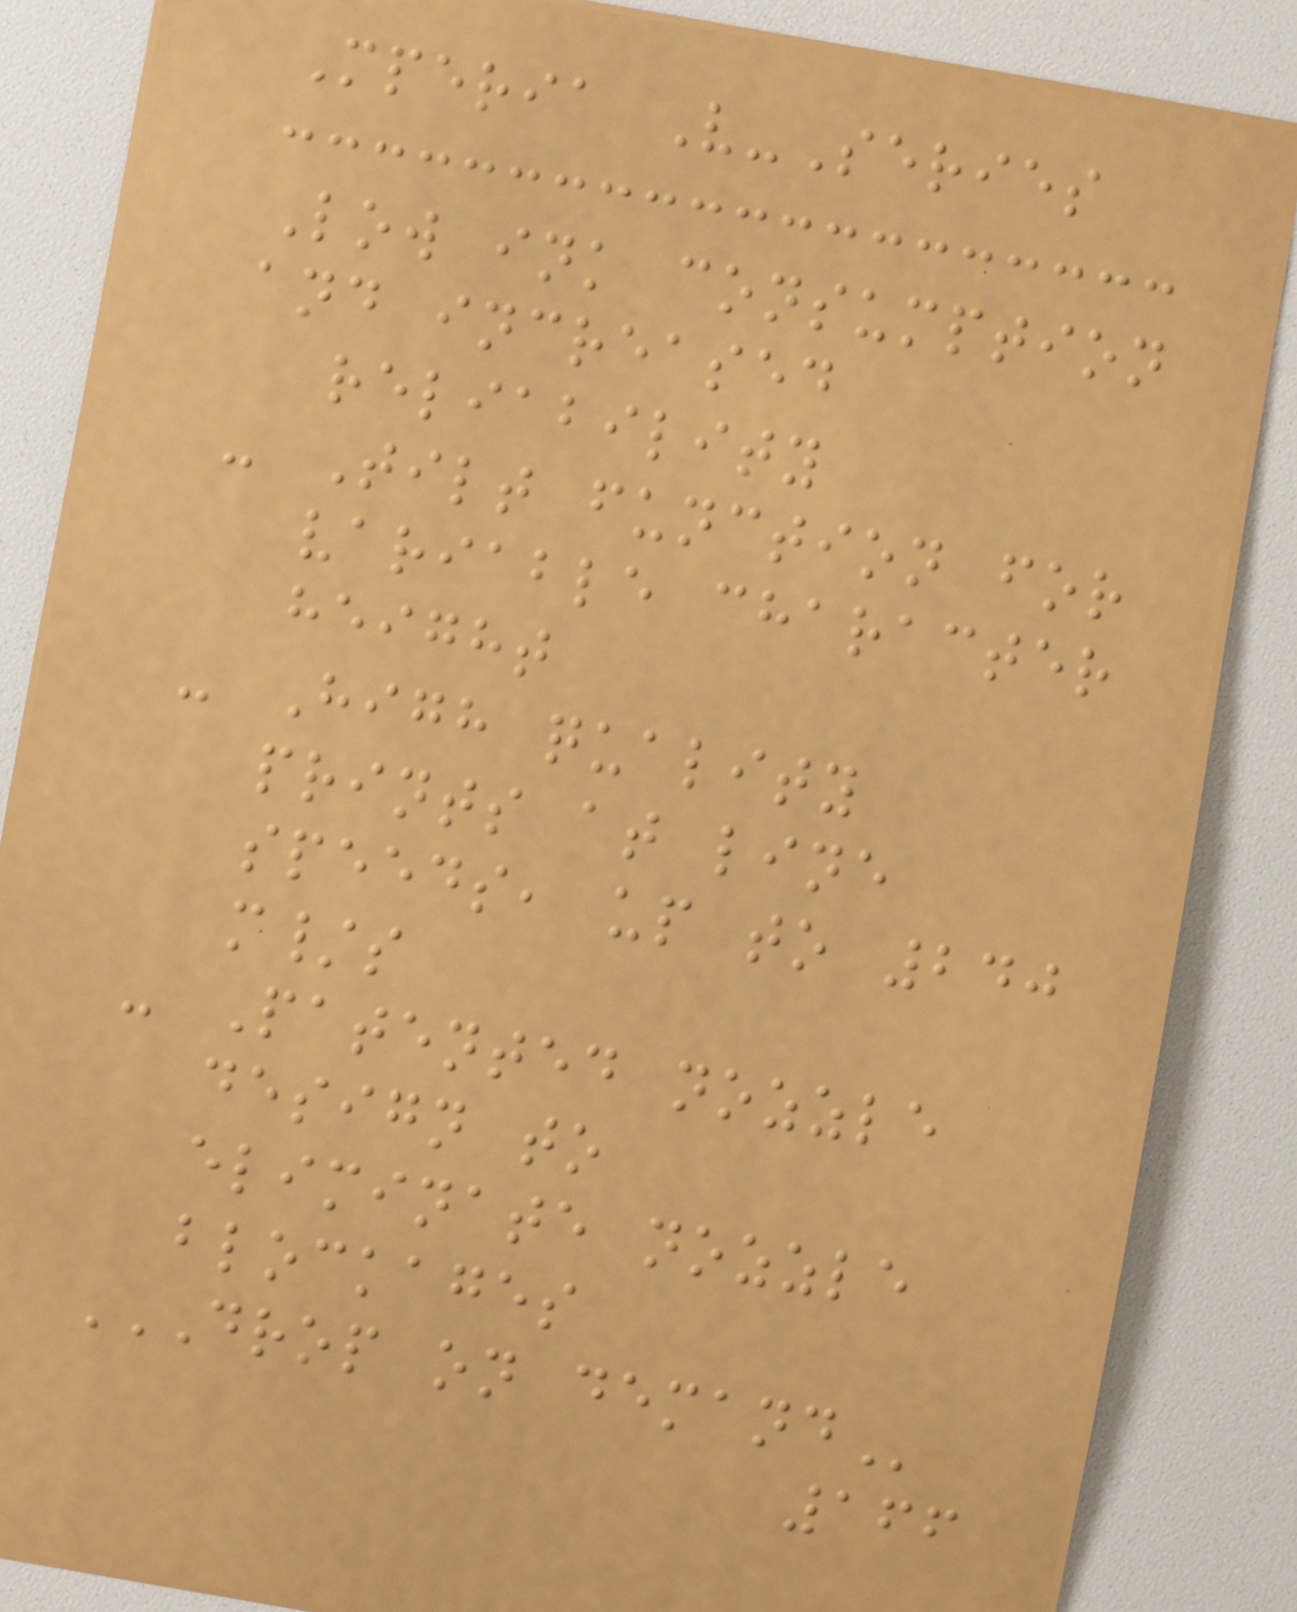Mperia V-Series
Low ink consumption
and increased
reliability
- Tilt function for
variable character
height
- High quality
prints at line
speeds, up to 240
m/s
- Patented nozzle
design to
eliminate nozzle
blockages
DROP ON DEMAND
166
